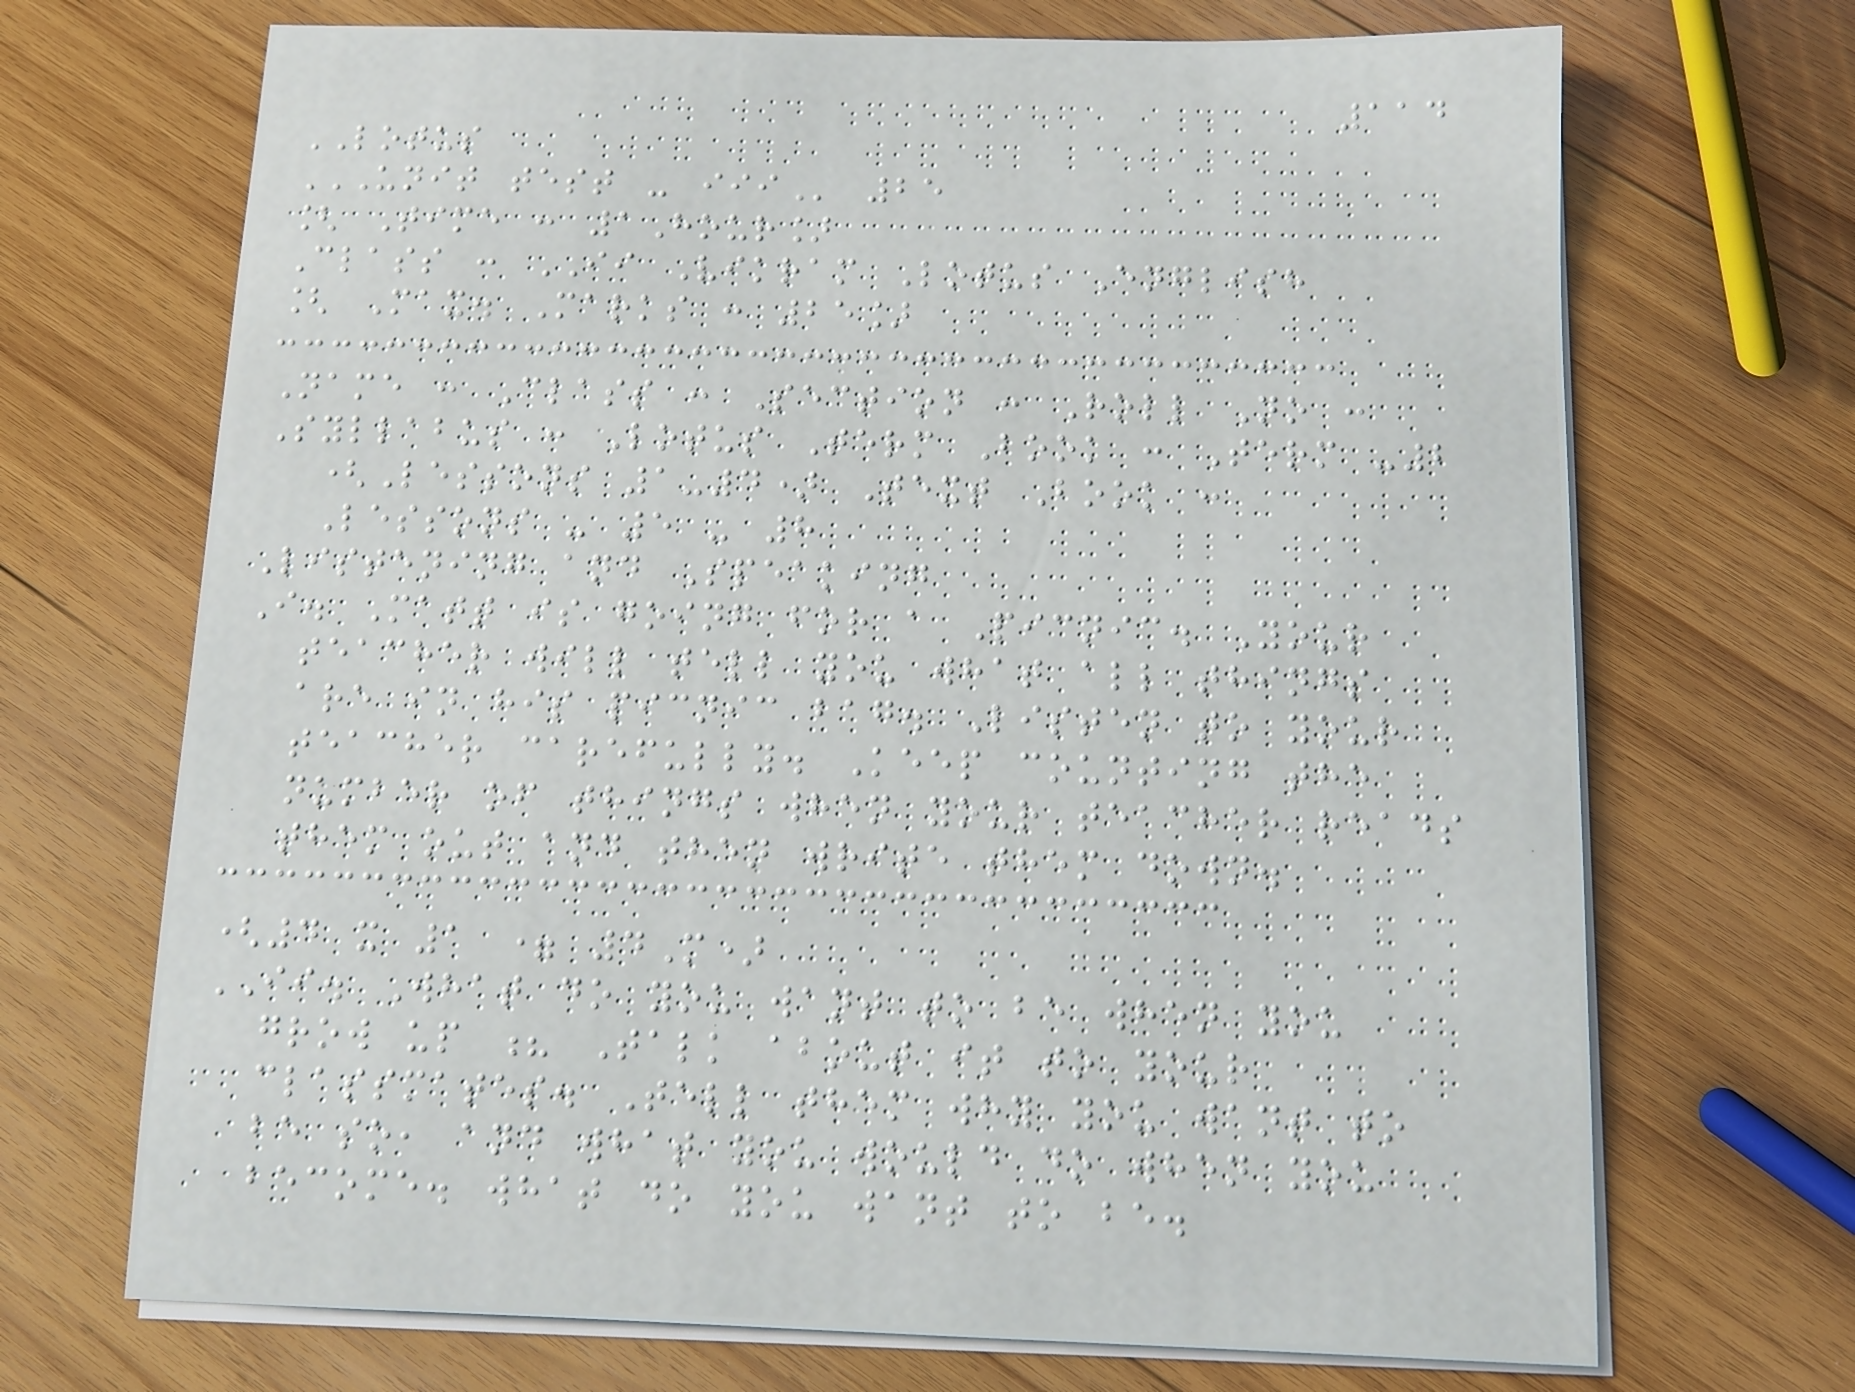114
LOTUS
UNIT TEST - III 25
[ Time : 1Hour]
Class : II Vikram Lotus English
[ Max. Marks : 25]
Name : Class : Section : Roll No :
Syllabus : Lotus Term Book : Term -2
(Lessons 1-4) Text Book :
Lessons - 5 - 8
Listening and Speaking
I. Matt is going for a Picnic. Your
teacher will tell you what all things
are in his picnic bag. Listen to your
teacher carefully. Keep counting the
number of things when your teacher reads
them out and then write them down.
(4 x 1 = 4M)
II. What do you want to be when you
grow up ? Talk about it to your
classmates. Tell them why you want to
be so, and what you would do when you
become. what do you want to be.
